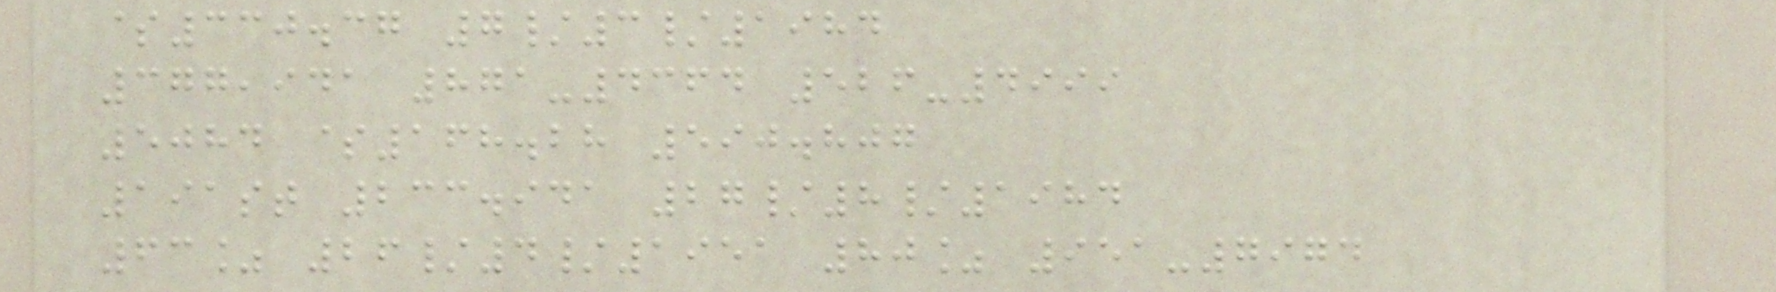$330.37 7/3/1984
377,941 871-4364 526-4999
5084 $168.28 590.807
191st 233.941 27/8/1984
63% 26/4/1951 80% 951-7974
